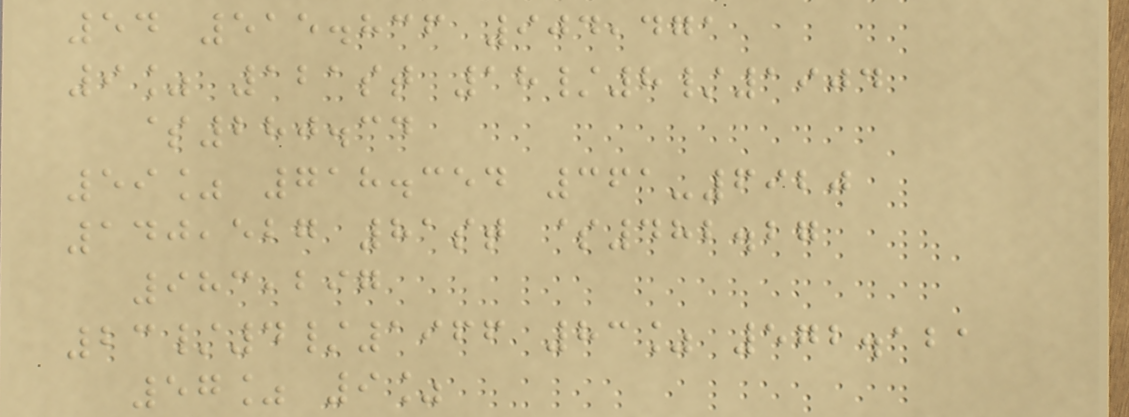54 515.836 904,471
9% 121st 18/8/1904
$280.34
59% 718.354 361-6920
140,527 81st $482.27
983,297
23/4/1966 83% 572.121
57% 9%
